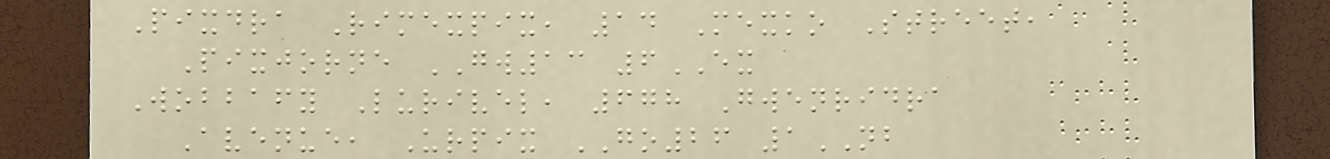Pixdra Rimexpix, 14 Mexko Street,
Pixjorne GW13 6EX
Wobbafy Lurivel, 678 Gwenridra
Avenue, Urpix GO26 1NB
